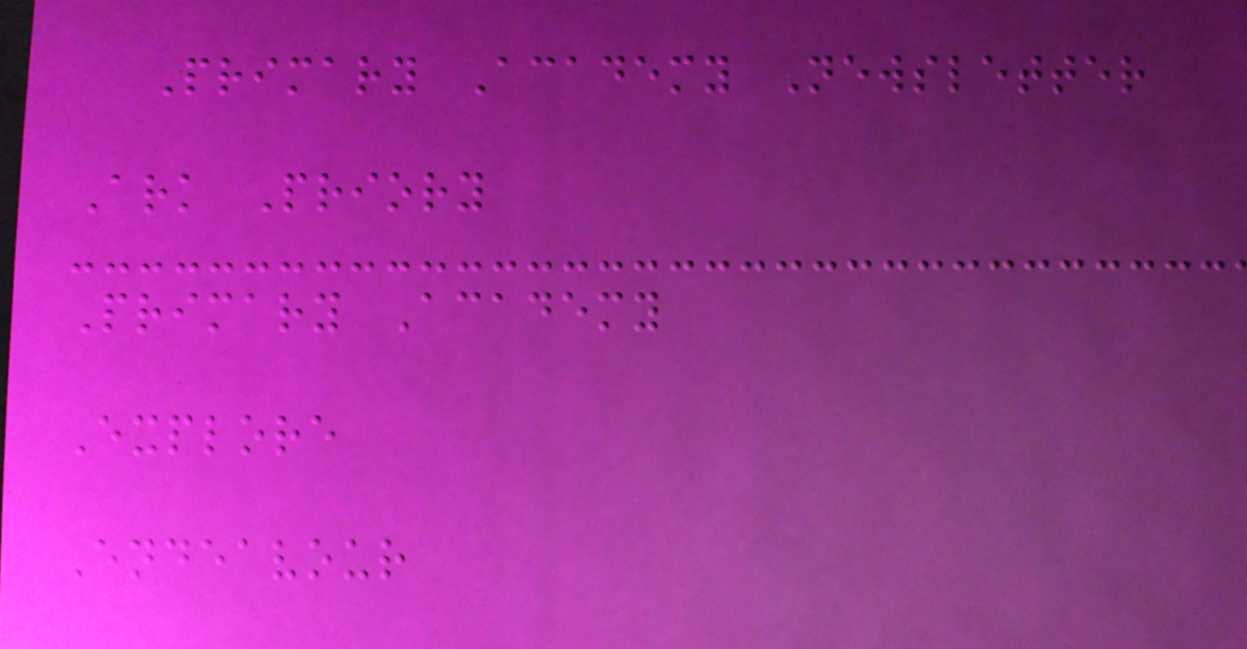Primary Academy Newsletter
Ark Priory
Primary Academy
Explore
Endeavour
